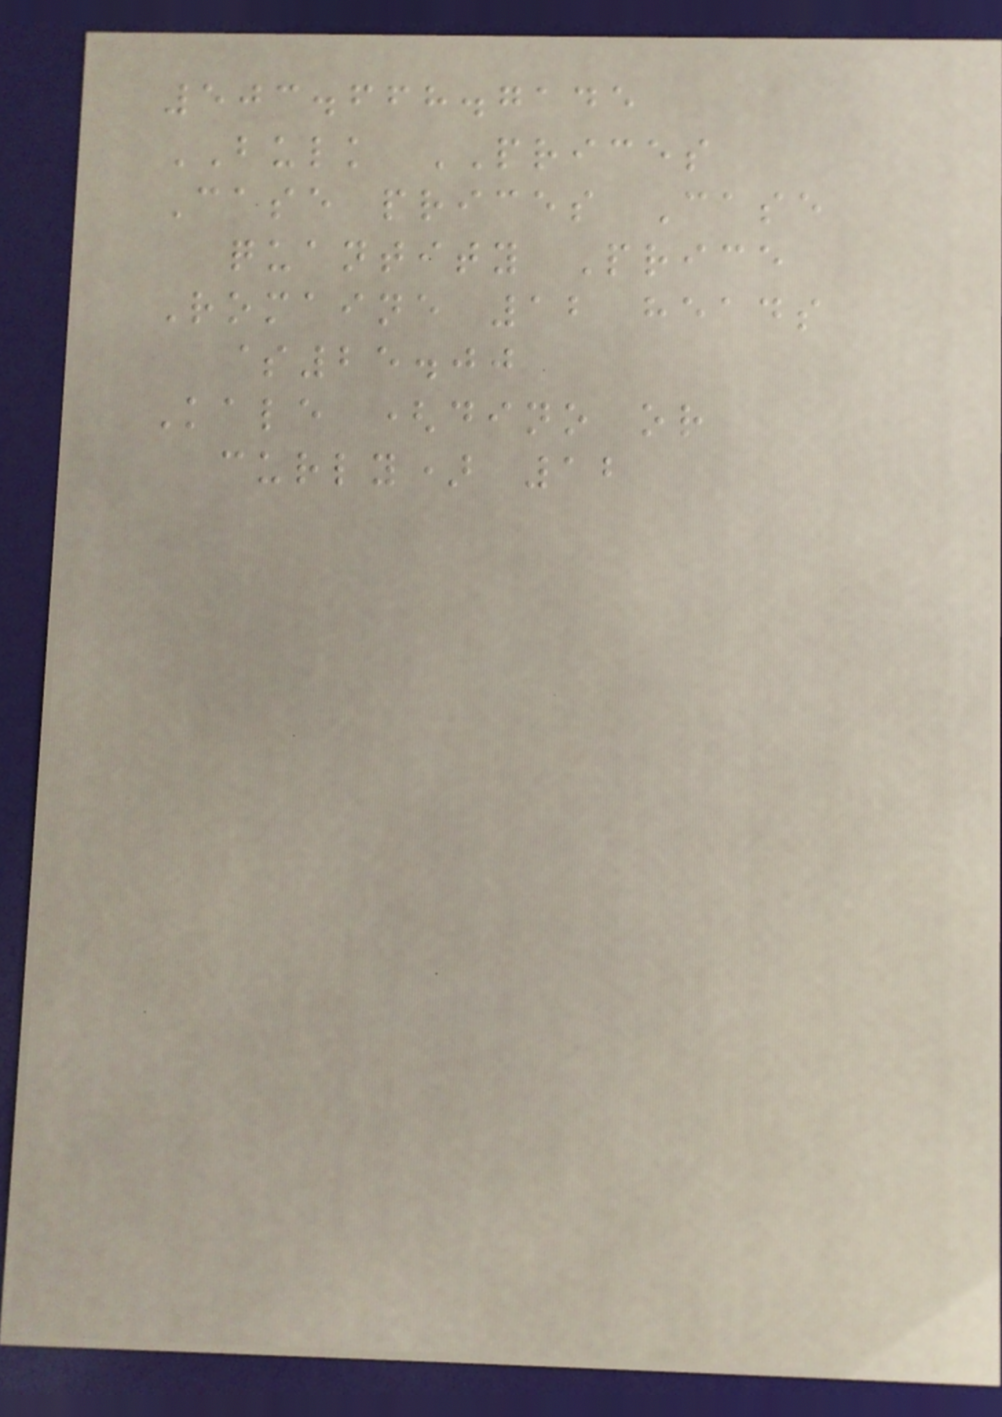503.668.7145
BULK PRICES
Case prices Case
quantity Price
Romaine 12 heads
$25.00
Kale (dino or
curly) 12
